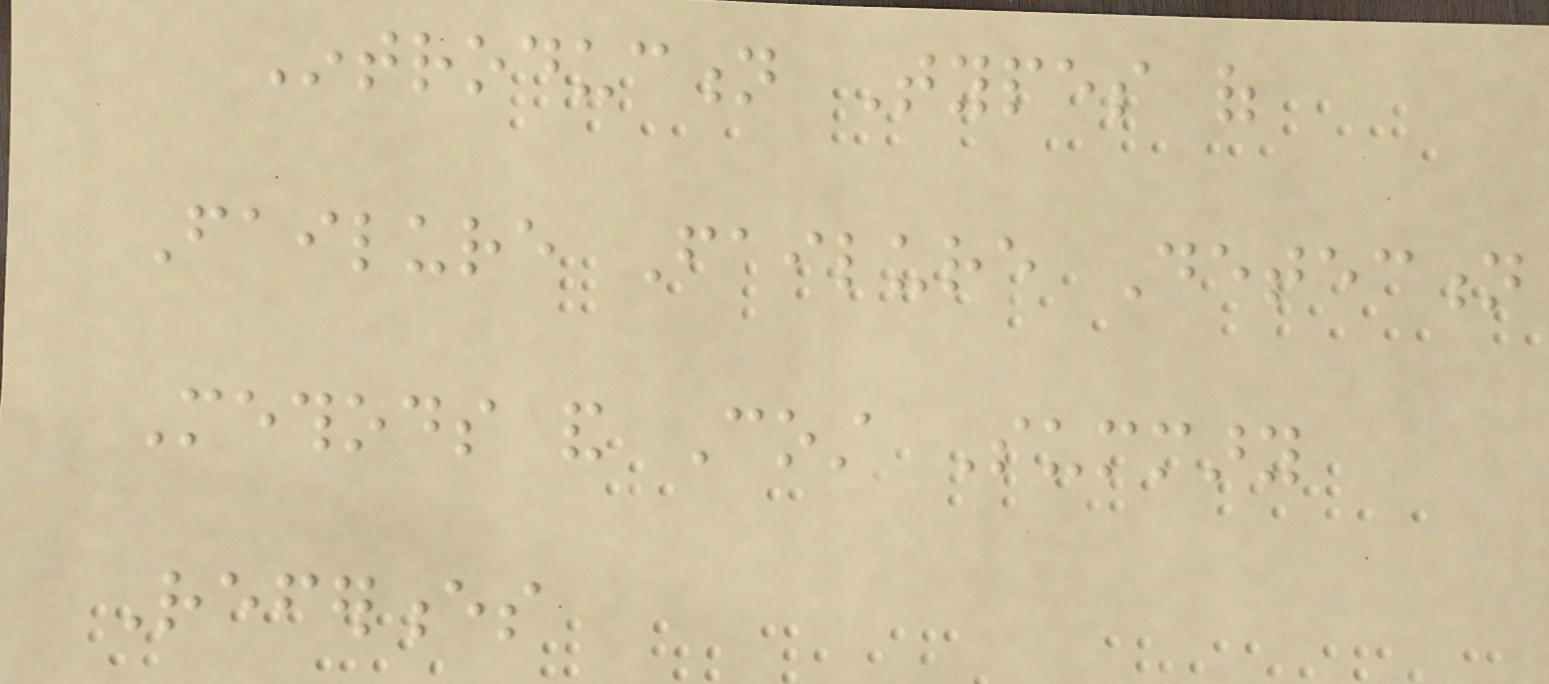Introduction Types of
Failure Failure Detection
Methods and Cost Summary
References
